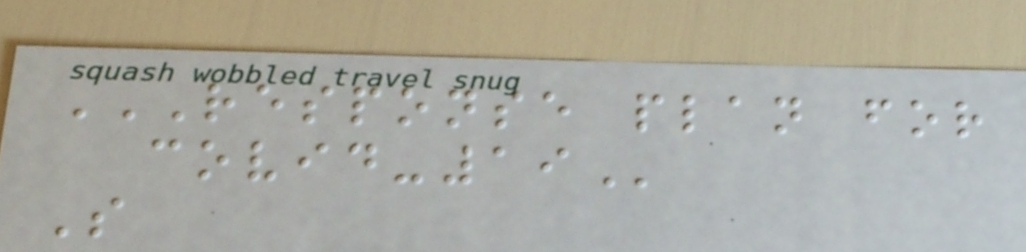RESPONSE PLAN FOR
COVID-19
S
